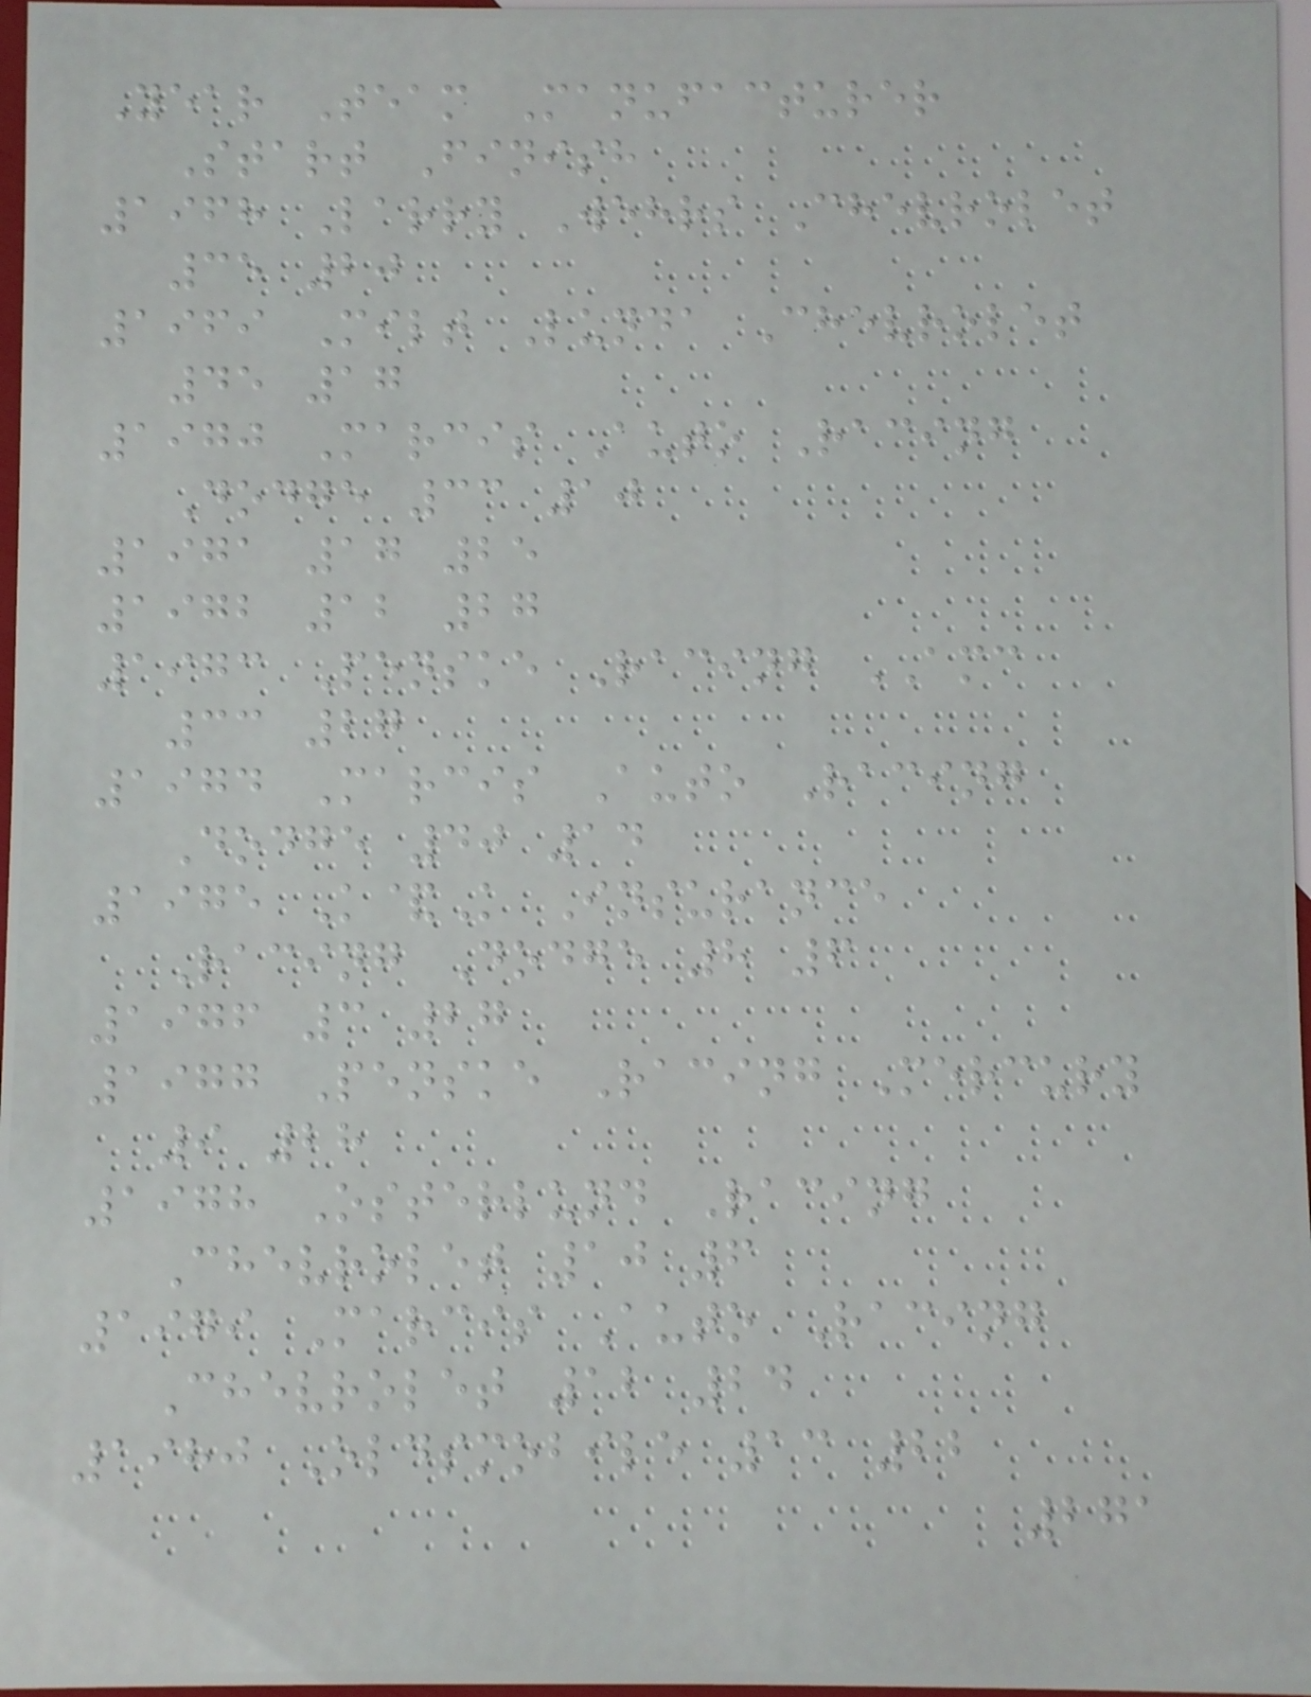Year Team Manufacturer
Start Finish
1968 Larry Wehrs Chevrolet
35 20
1969 Milt Lunda Chevrolet
45 17
1970 Marcis Auto Racing
Dodge 33 10
1971 17 25
1972 12 27
1973 Penske Racing AMC
33 27
1974 Marcis Auto Racing
Dodge 40 14
1975 K&K Insurance
Racing Dodge 8 6
1976 3 27
1977 Penske Racing Mercury
9 28
1978 Osterlund Racing
Chevrolet 10 6
1979 Marcis Auto Racing
Chevrolet 12 24
1980 Oldsmobile 13 22
271
